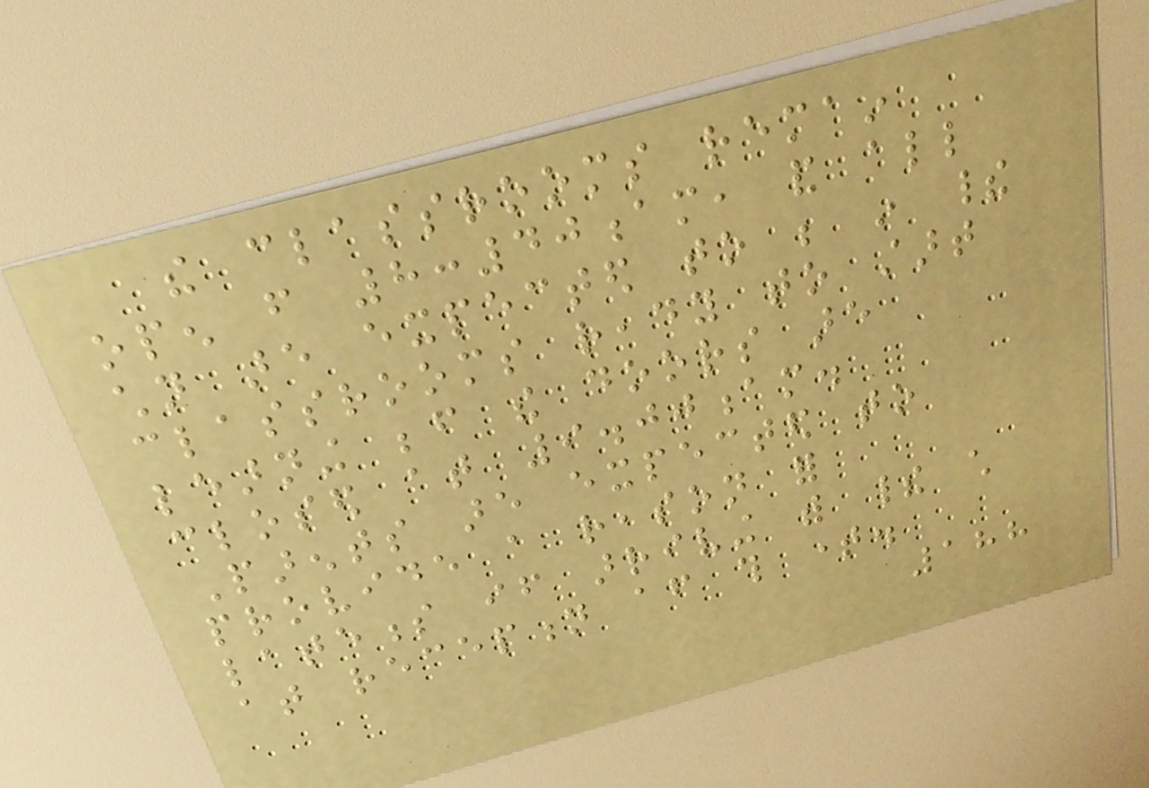the classrooms remain
open from 8:40am, and all
children are expected to be in their
classrooms ready to start
learning before the doors are
closed at 9.00am.
Parents are expected to
provide a reason for
lateness if arriving with their child
at reception after this time.
188
